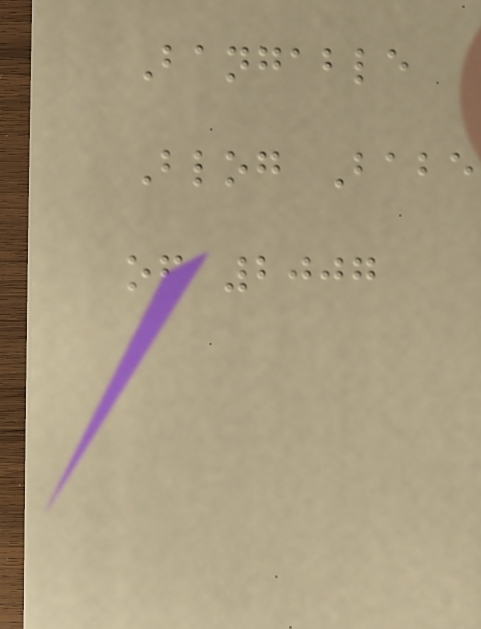Bangable
Blog Babe
of 2007
